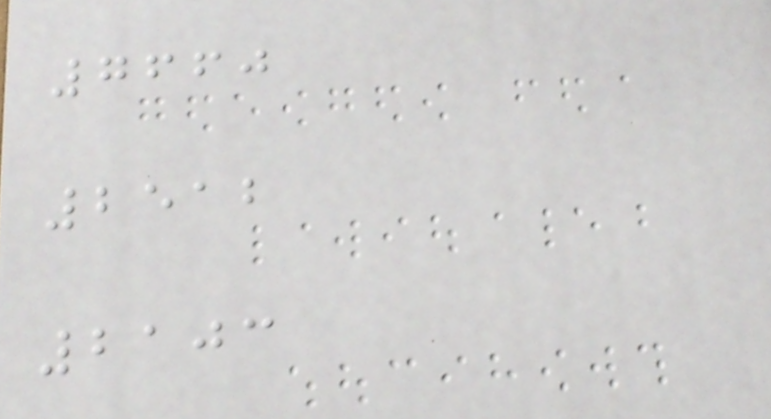7660
2512
2103
